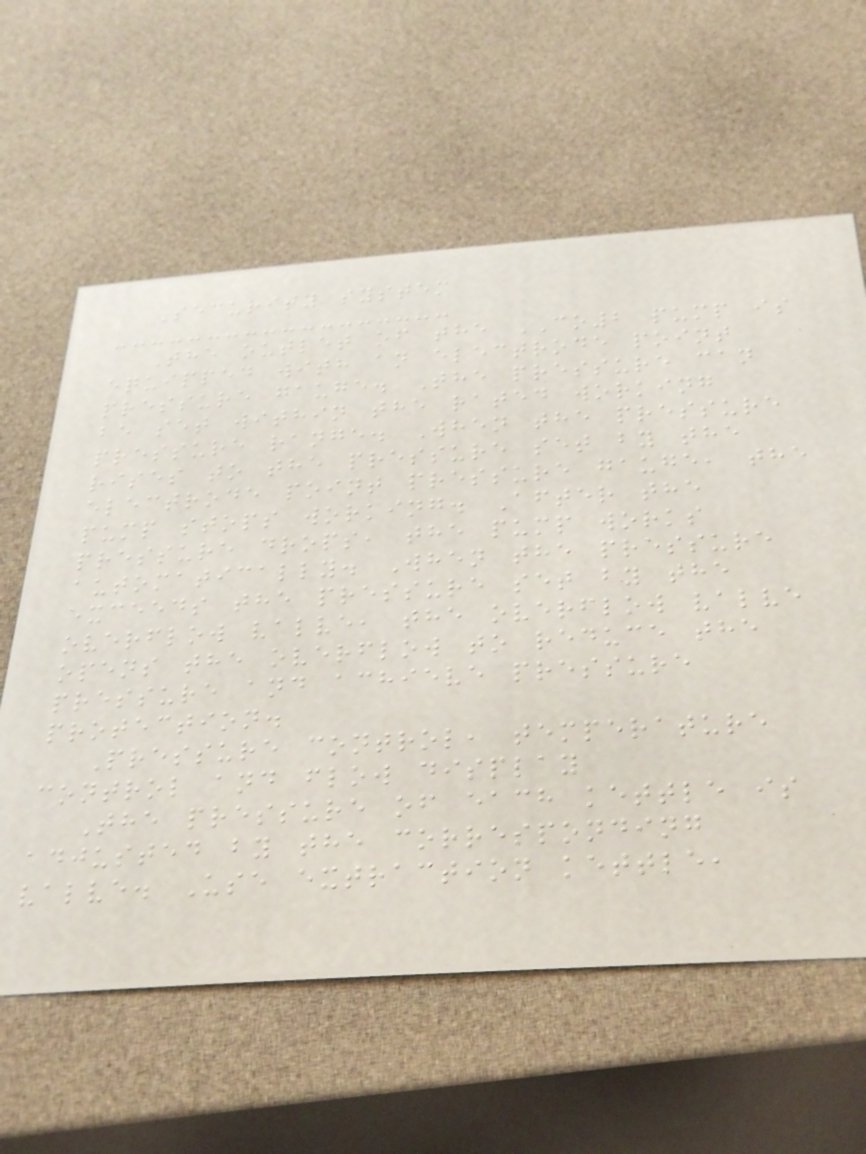Security system
The outlet of the CO2 pump is
equipped with an electrode point
pressure gauge. The pressure can
be set within the rated working
pressure range. When the pressure
rises to the pressure set by the
electrode point pressure gauge, the
pump stops working. After the
pressure drops, the pump works
automatically. When the pressure
exceeds the pressure set by the
overflow valve, the overflow valve
opens the overflow to reduce the
pressure and achieve pressure
protection.
Pressure control, temperature
control and flow display
The pressure of each kettle is
adjusted by the corresponding
valve. Use extraction kettle,
